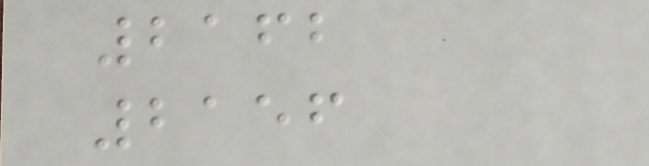2162
2156
